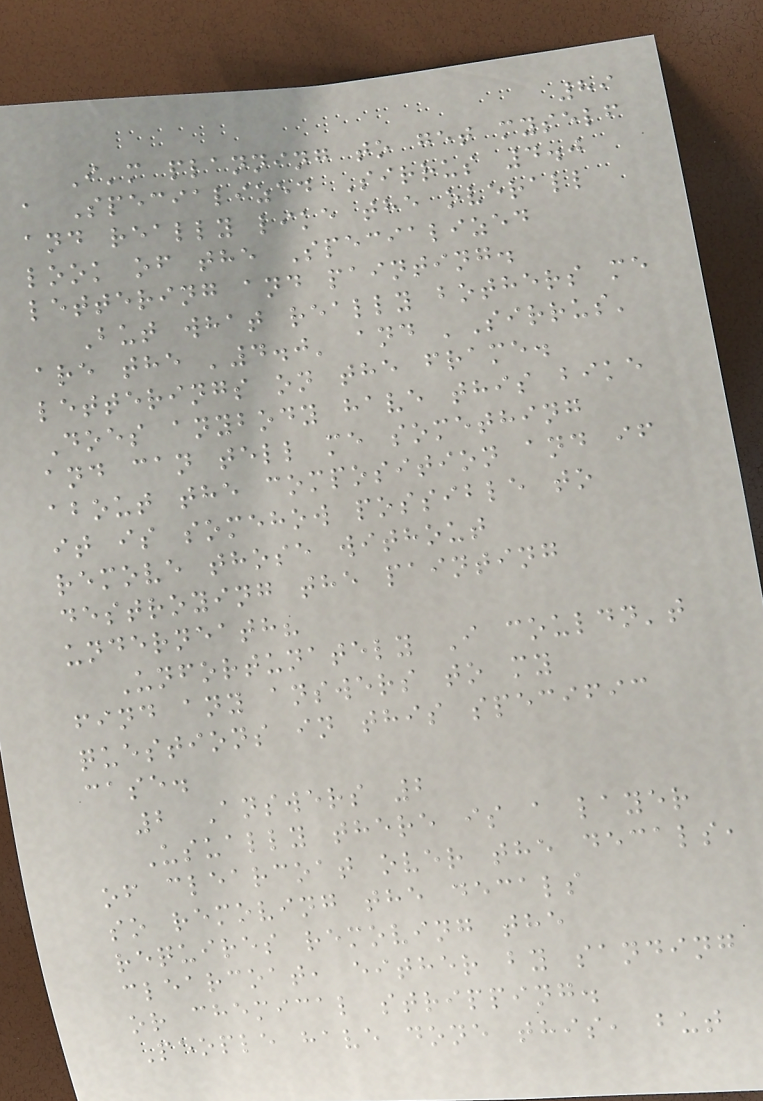89
I'm planning to get myself
a Specialized Sirrus 4.0
and really like the overall
look of the Specialized
lettering and painting.
But what really bothers me
are the '4.0' and 'Sirrus'
letterings on the frame.
Does anybody have this bike
and can tell me something
about the composition and if
it is somehow possible to
remove those without
destroying the painting
underneath?
Unfortunately I couldn't
find any answers to my
questions in this specific
case.
2 Answers 2
Usually there is a layer
of clearcoat over the decals,
so removing the decals
requires removing the
clearcoat, either by sanding
or chemical stripping.
People have done this, but
